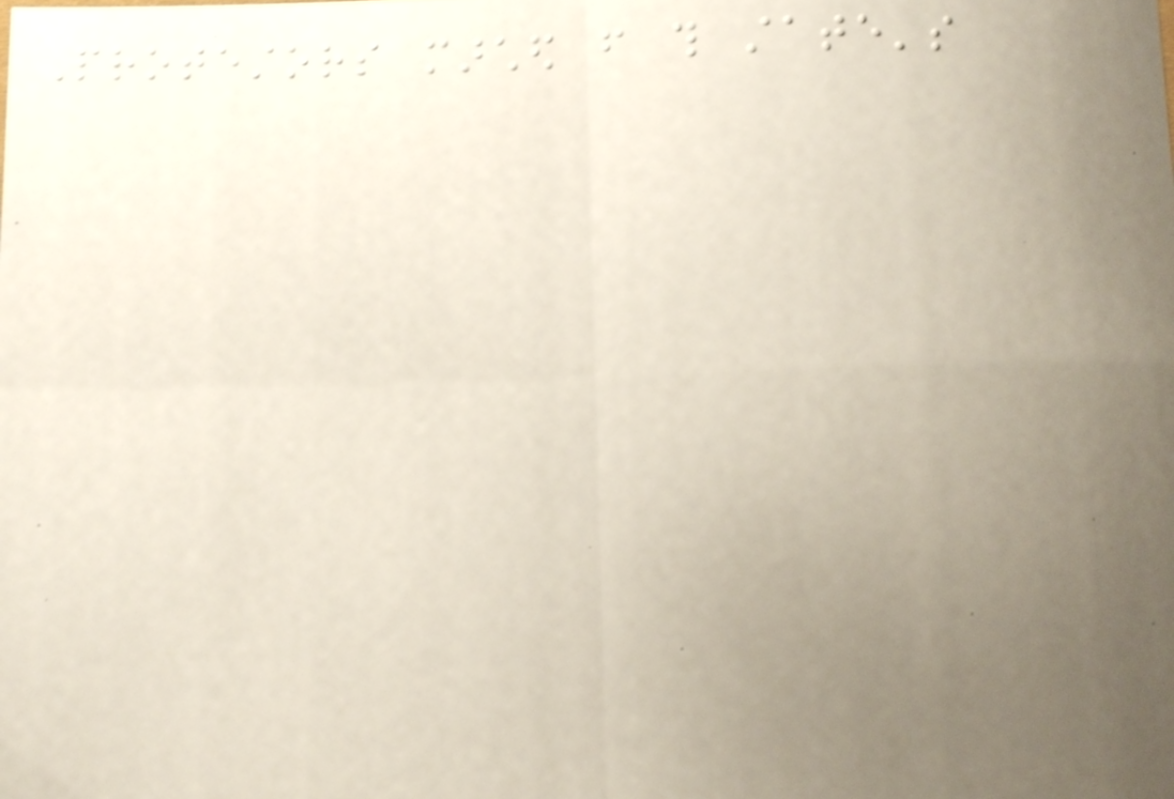Protestors marched from this state's
